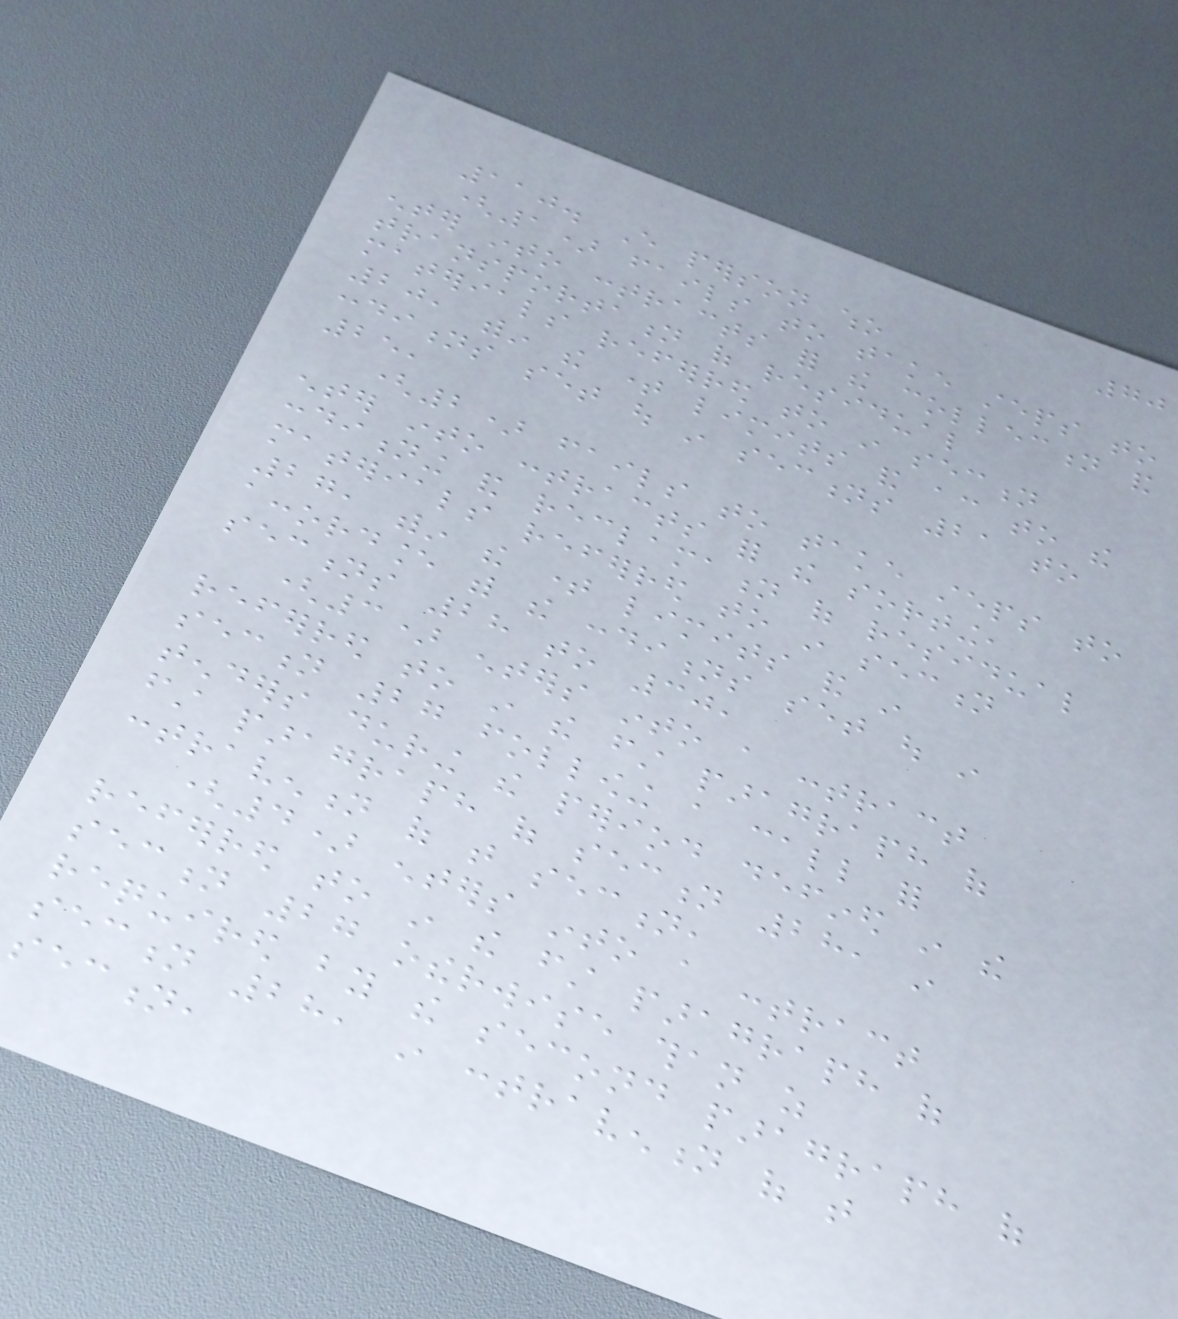70
110. Every person who
(1) fails to take steps to
enter into contracts for the collection and
transportation of residual
materials referred to in section
20, within the time limits and according to the
conditions set out in sections 21 to
25,
(2) fails to take steps to
enter into contracts for the sorting,
conditioning and reclamation of residual
materials referred to in section
27, within the time limits and in
accordance with the conditions set out in
sections 28 to 30,
(3) enters into a contract
referred to in the first paragraph of
section 27 following a call for
tenders during the period defined in the
first paragraph of section 28, in
contravention of that section,
(4) enters into a contract
referred to in the first paragraph of
section 27 otherwise than as
required by the second paragraph of
section 28, in contravention of that
section,
